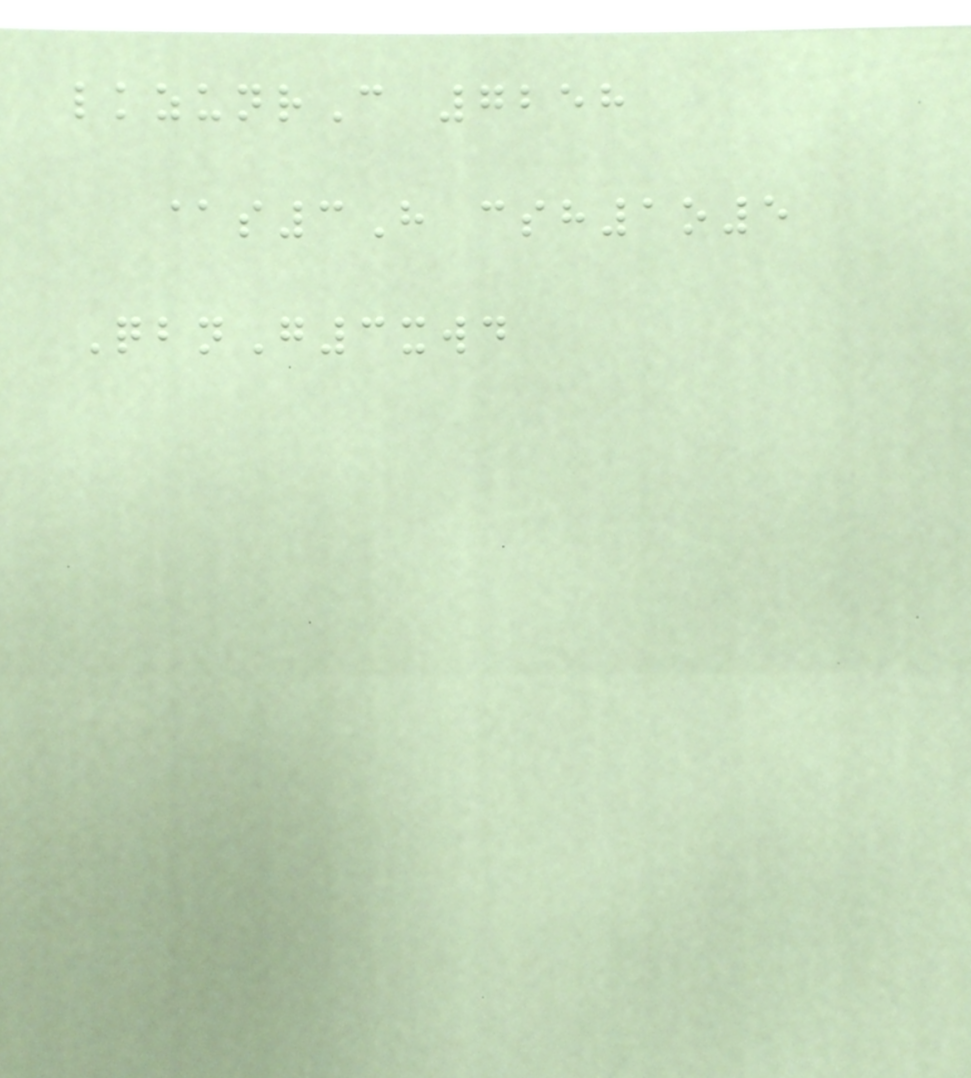lkzunrC 7258
@s3H csh1o5
QbnG3xwd
